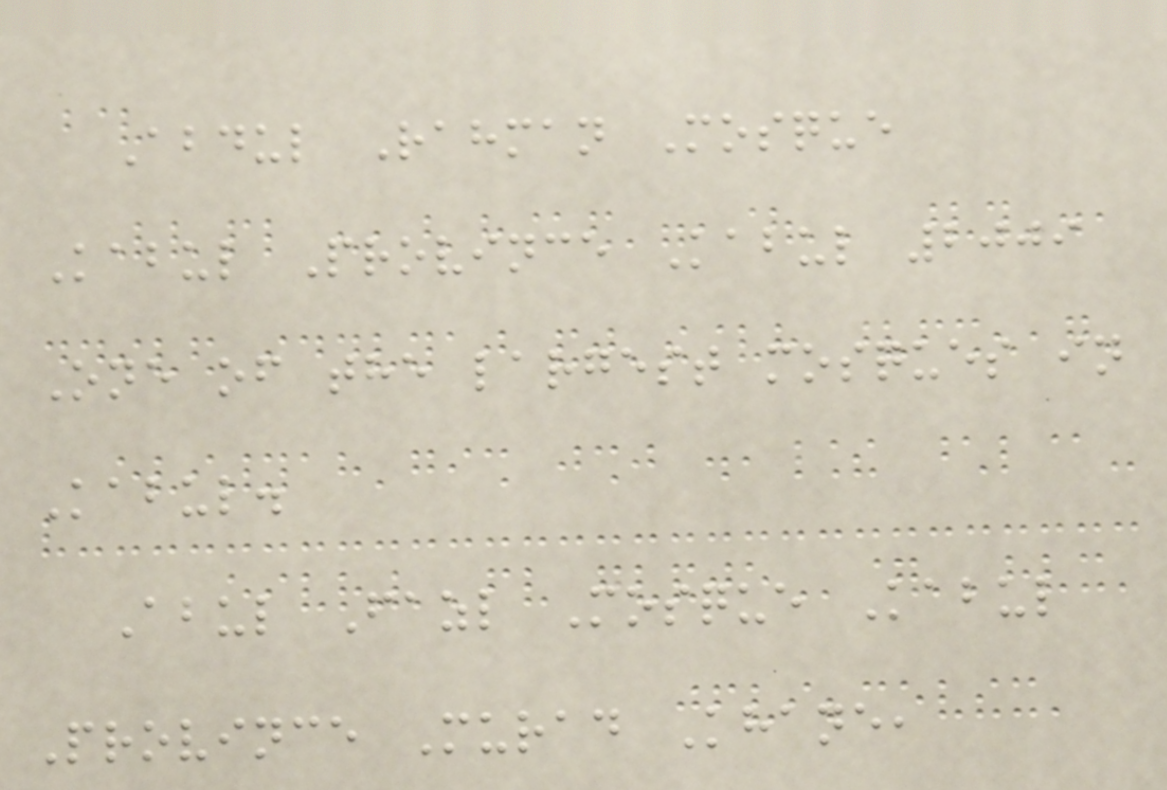Abdul Rahman Mosque
Kabul Province Kabul 2009
One of the largest mosques in
Kabul.
Abul Fazl Mosque Kabul
Province Murad Khane,
